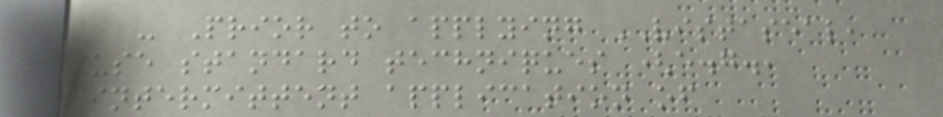- Prior to applying VISTASEAL,
use standard techniques (e.g.,
intermittent application of
